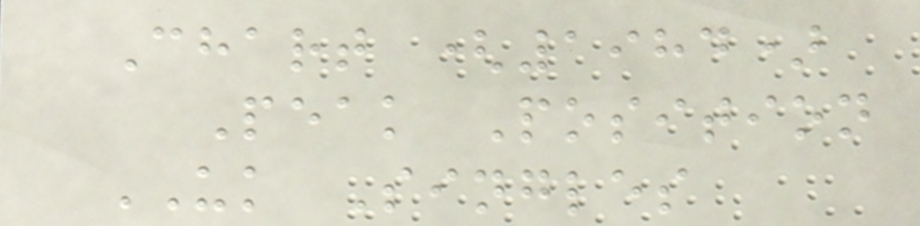Chart (1984)
Peak Position
UK Singles
